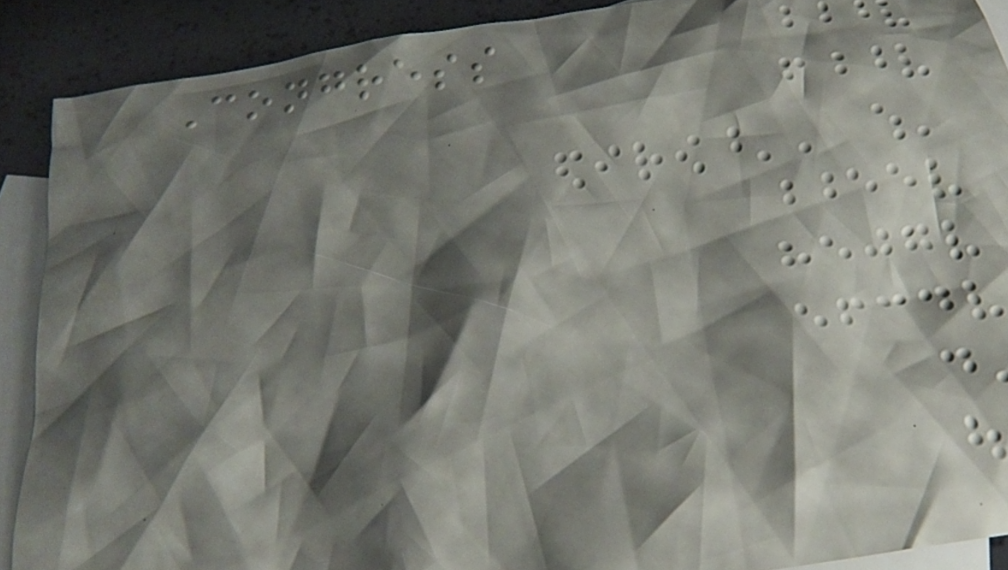Congress
